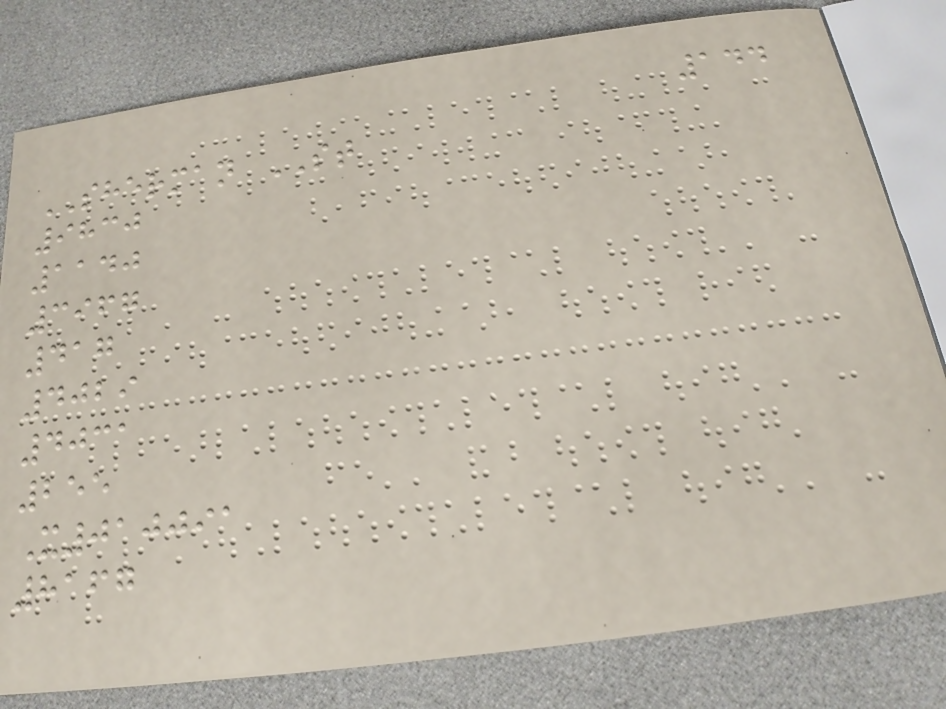144
SHERMAN ST
9830
1140
3967
417
4029
4031
255
X010091
8167
